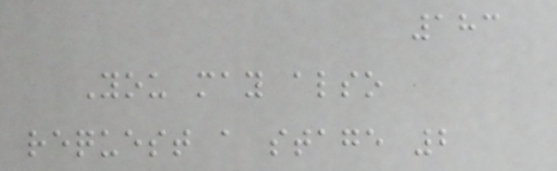183
You may also
request a stage 2
